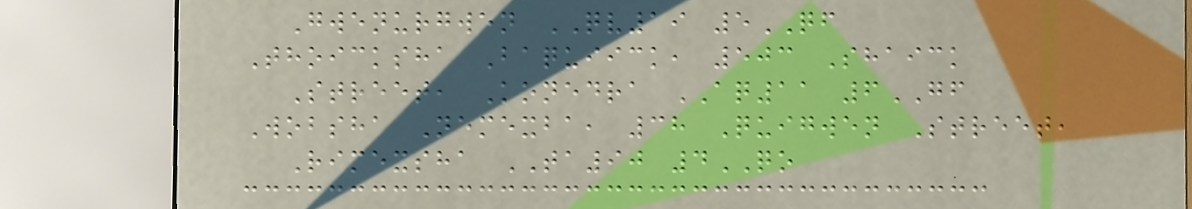Gwenurgwen QV19 5QF
Thoicksha Baquiick, 503 Shaick
Street, Konedra AQ11 6GF
Wobsha Nemexba, 38 Quigwen Street,
Rimexsha TA90 4QO
